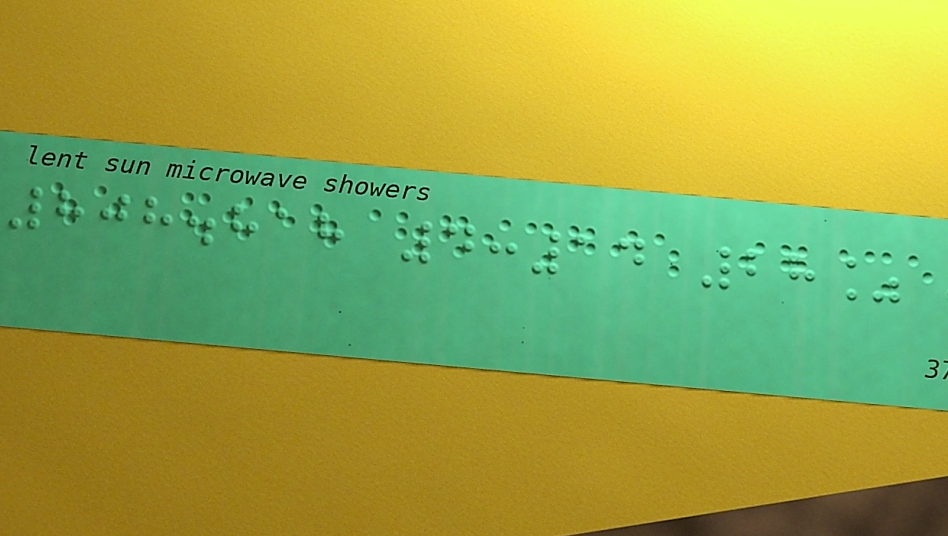808.818 4:14 28%
